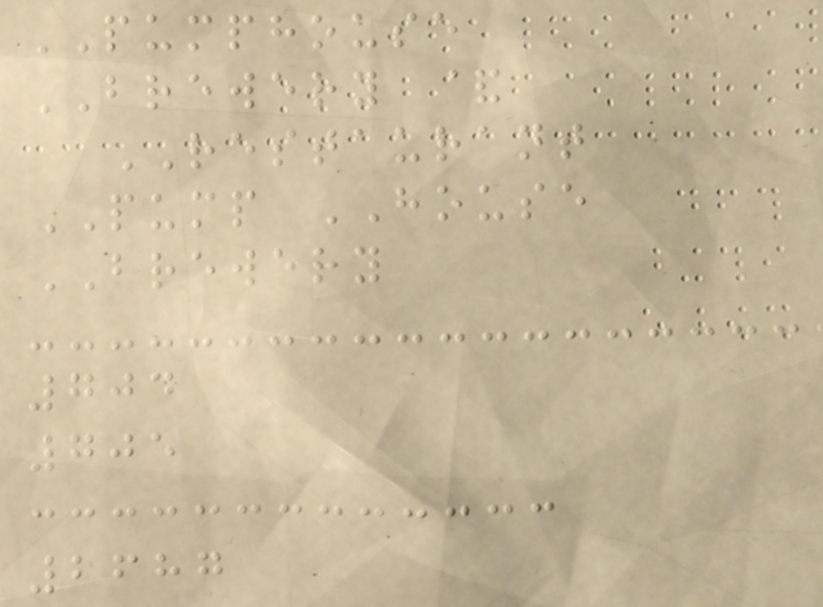PUMPHOUSE
BREWERY &
RESTAURANT
PUMP HOUSE
BREWERY
704
705
2687
